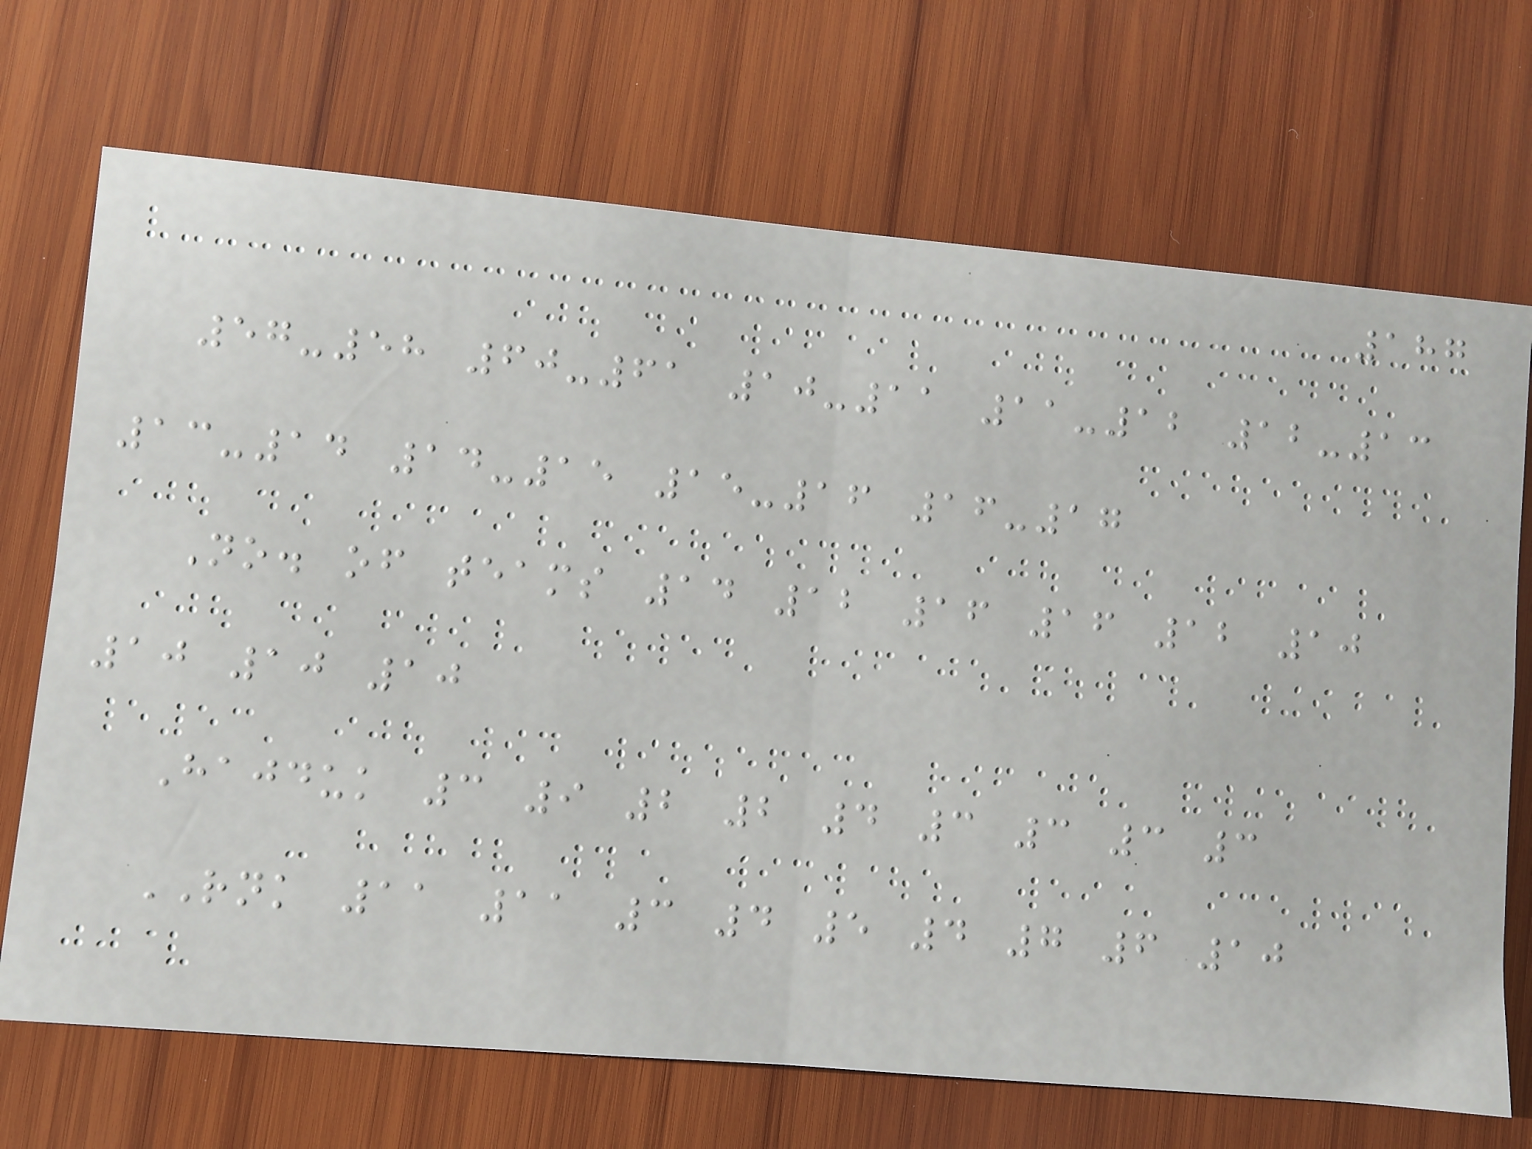187
57-58 60-61 10-11 11-12 12-13
13-14 14-15 15-16 16-17
No. of teams 14 12 16 16 12 10
10 10 10
Hajduk 3 9 2 2 4 3 3 3 3
RNK 11 11 3 4 5 4 7 6 10
